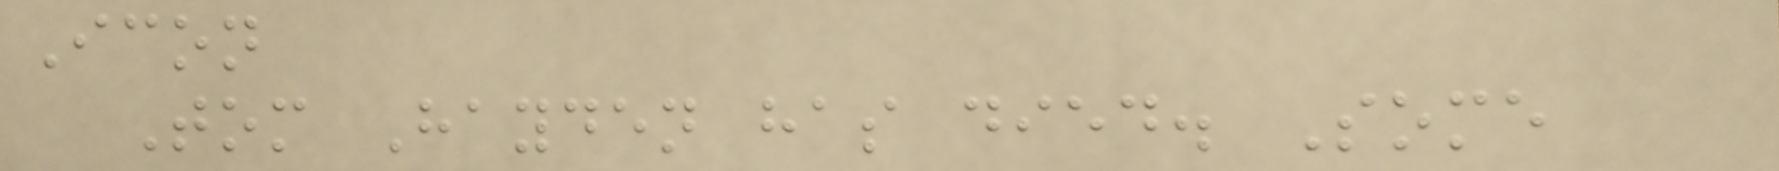Icon
Tom Hayden has died. Some
